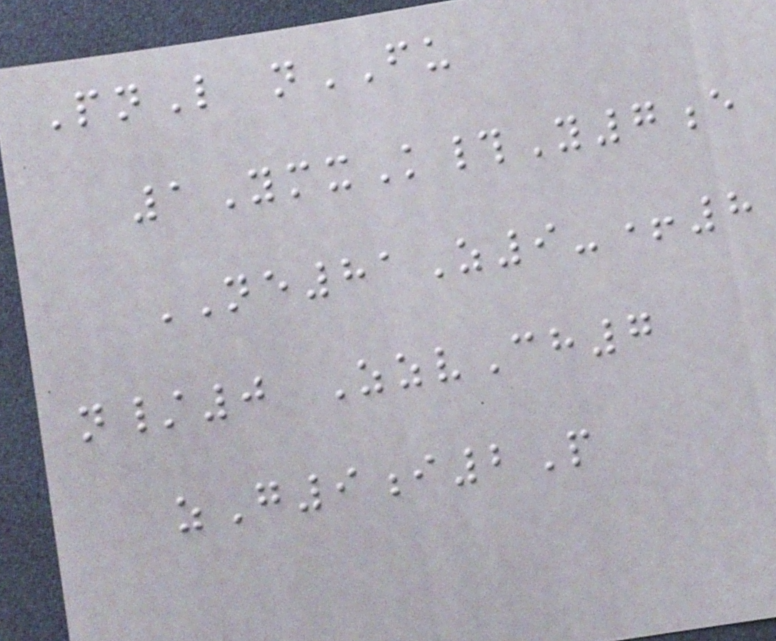PnL nFU
1YmxK#Y7e
NE81Z9-+8
n/0 ZzvCh7
zG9i2P
